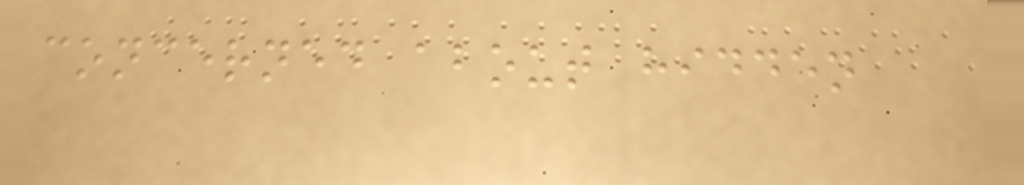concerned about hidden
